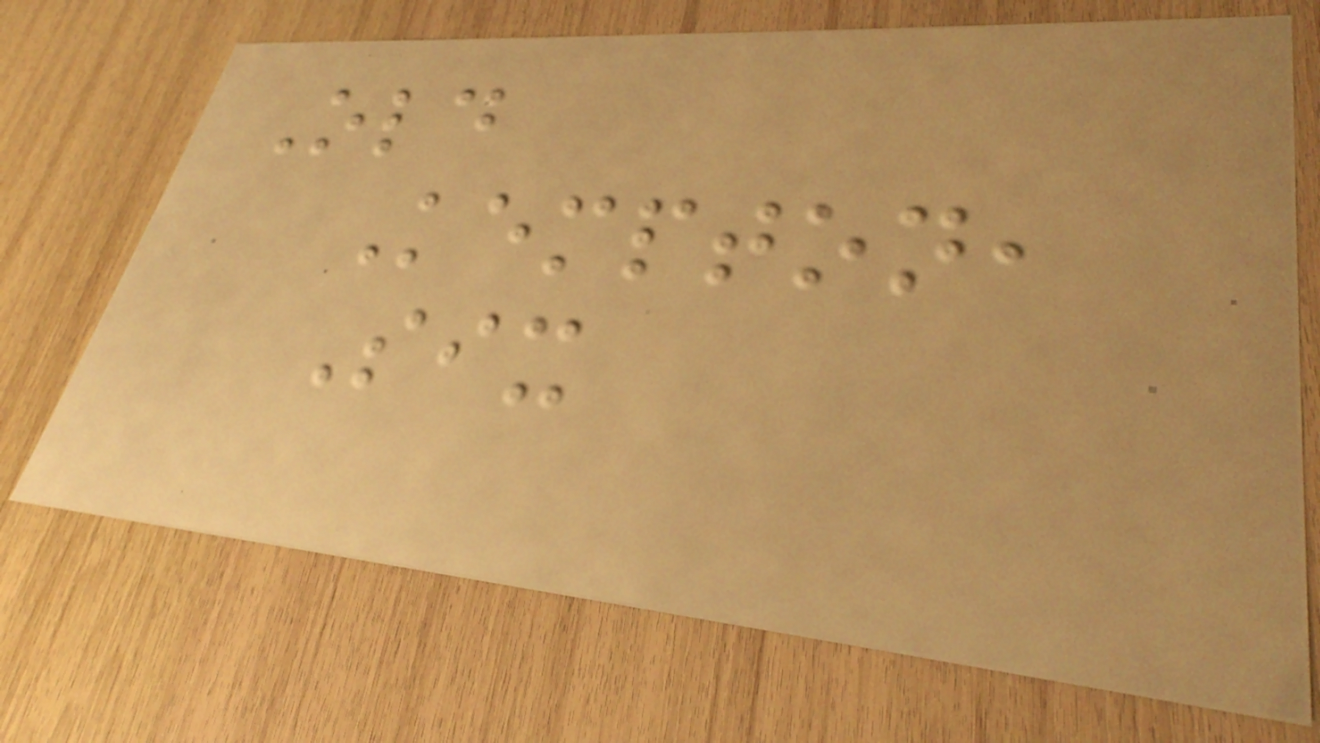Old
Kempton,
Six
